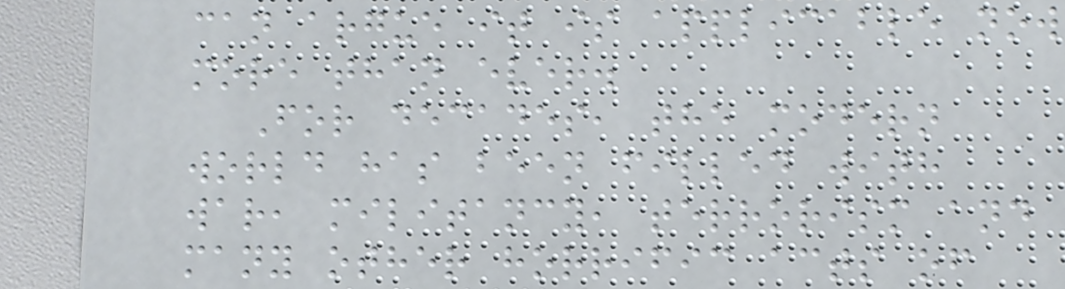can argue it is applicable now
more than ever.
For decades, the modern
world has been filled with
war, militancy, terrorism and
many other horrific acts of
